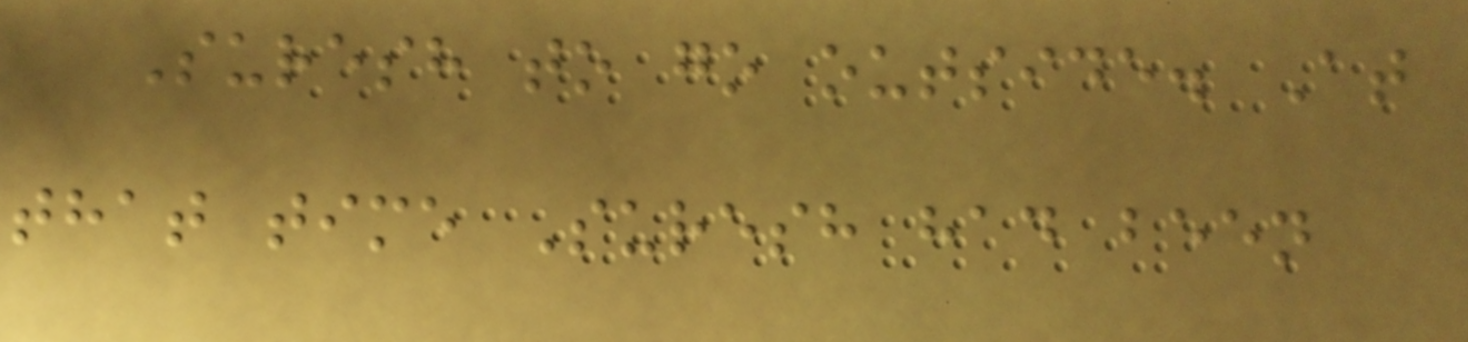Suresh to go outside. At
that time Suresh had been
